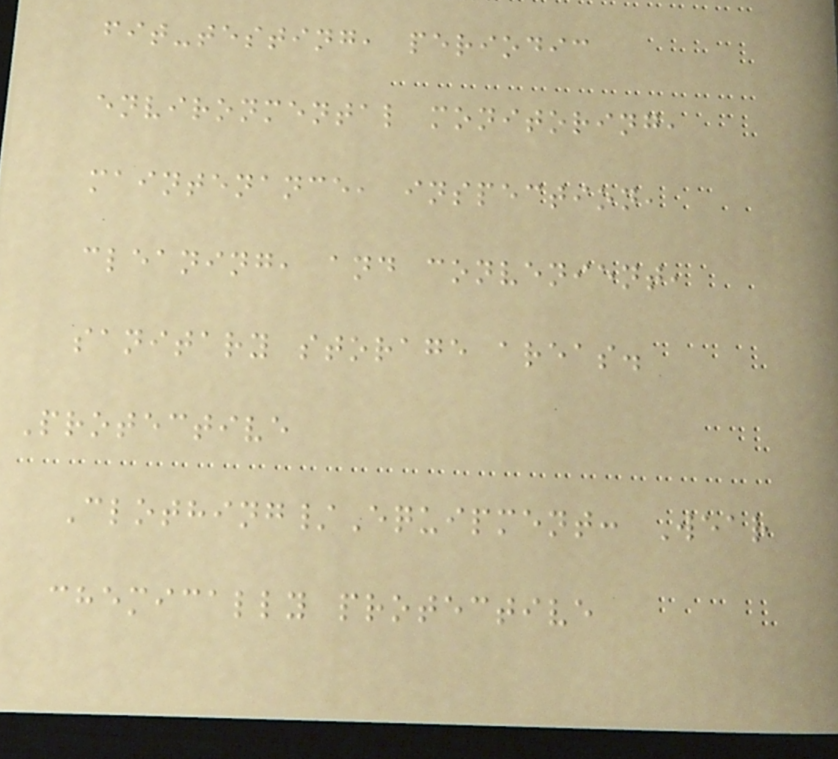fit-testing, periodic
environmental monitoring,
maintenance, inspection,
cleaning, and convenient,
sanitary storage areas.
Protective
Clothing/Equipment: Wear
chemically protective
